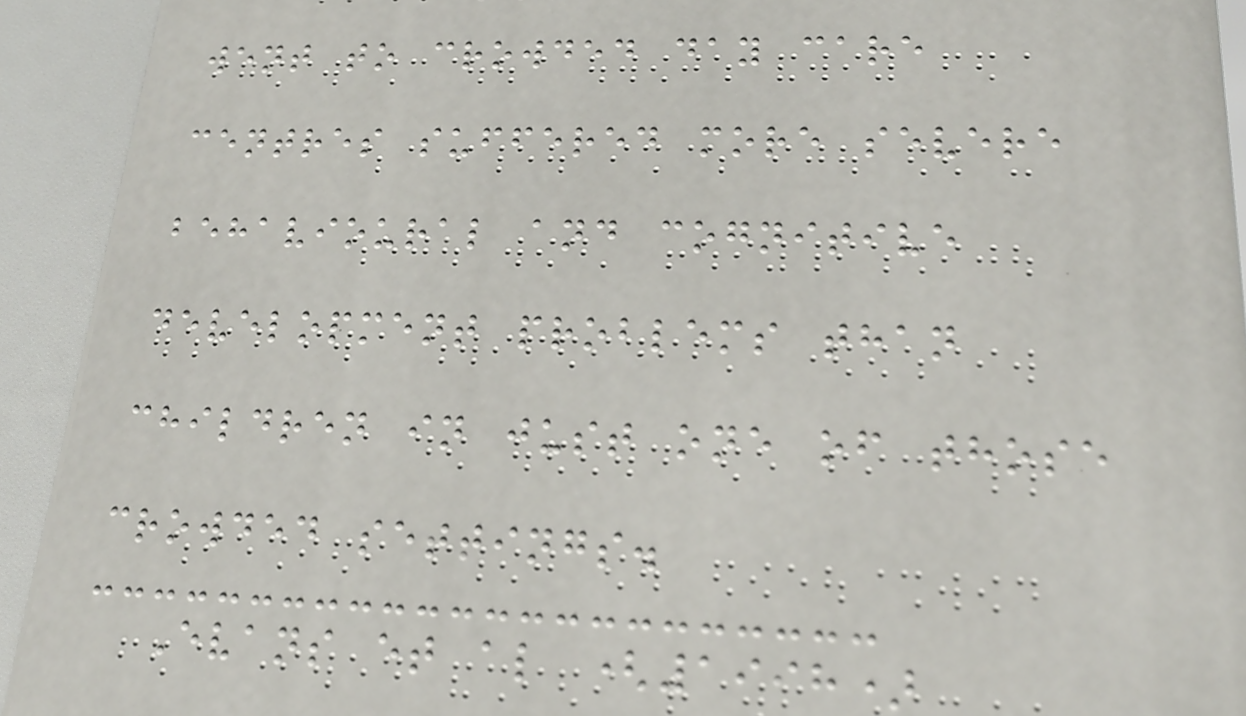went to crowded day care
centres suffered more severe
behavioural and cognitive
development problems than
children in just one of those
crowded settings.
Evans et al (1998)
